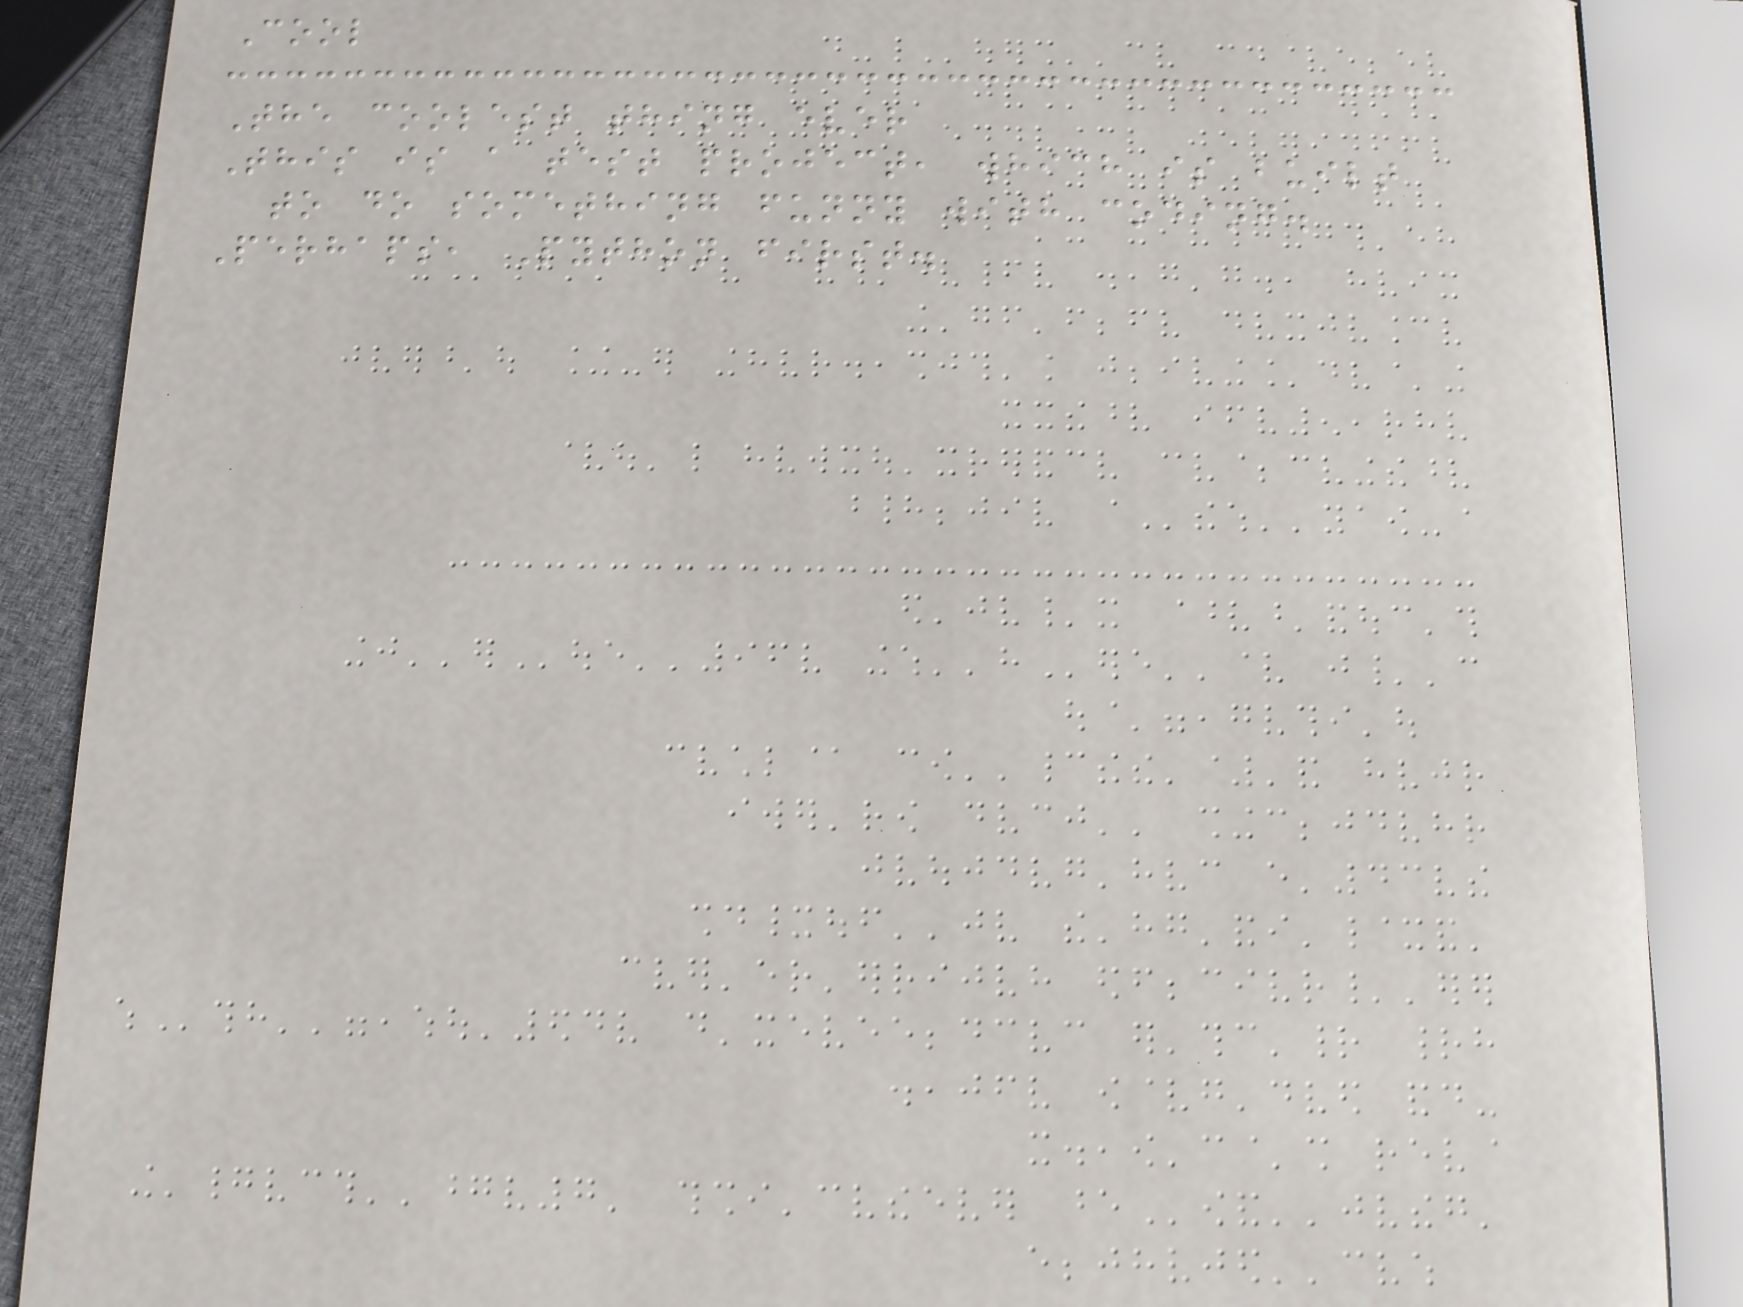Cool
The coolest thing ever
This is a test project, which is built
to do something funny with coding.
Perhaps, Python first.
